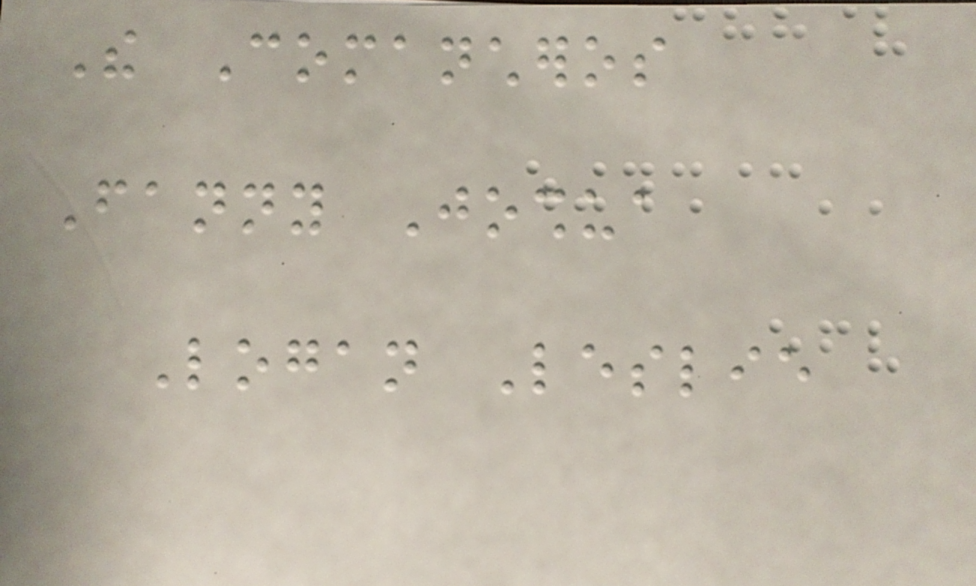The Comancheros
Fanny Joshua
Logan Leslie
